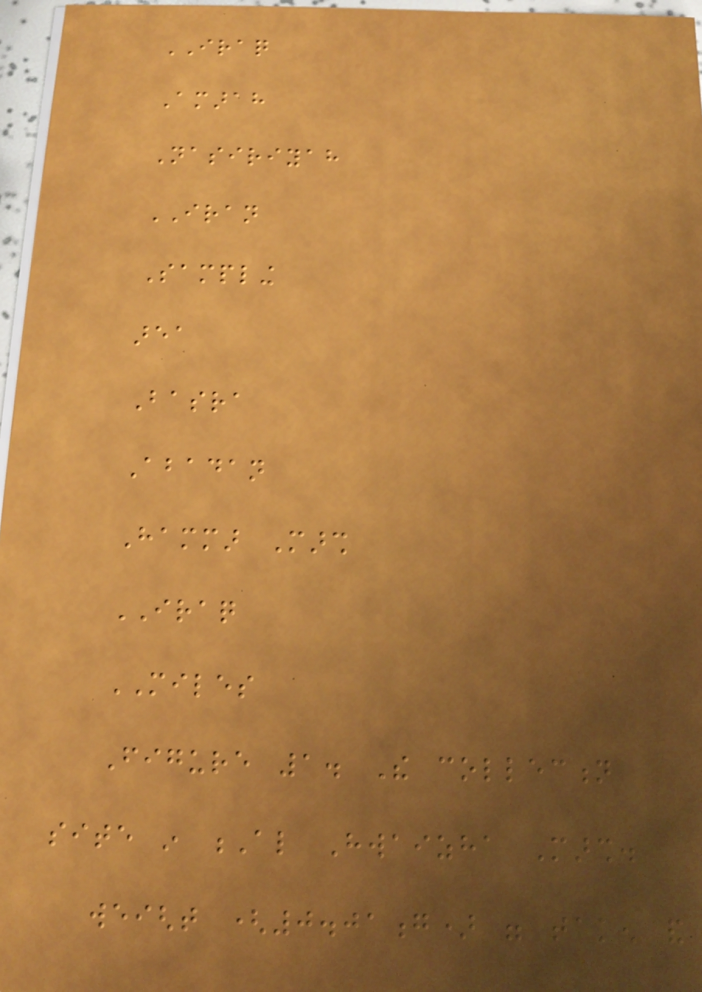IRAQ
Amarah
Nasiriyah
IRAN
Sampling
area
Basra
Abadan
Hammar Marsh
IRAQ
MILES
Figure 1. The collection
site in Al Hwaizha Marsh.
weight (0.01g) were taken and
